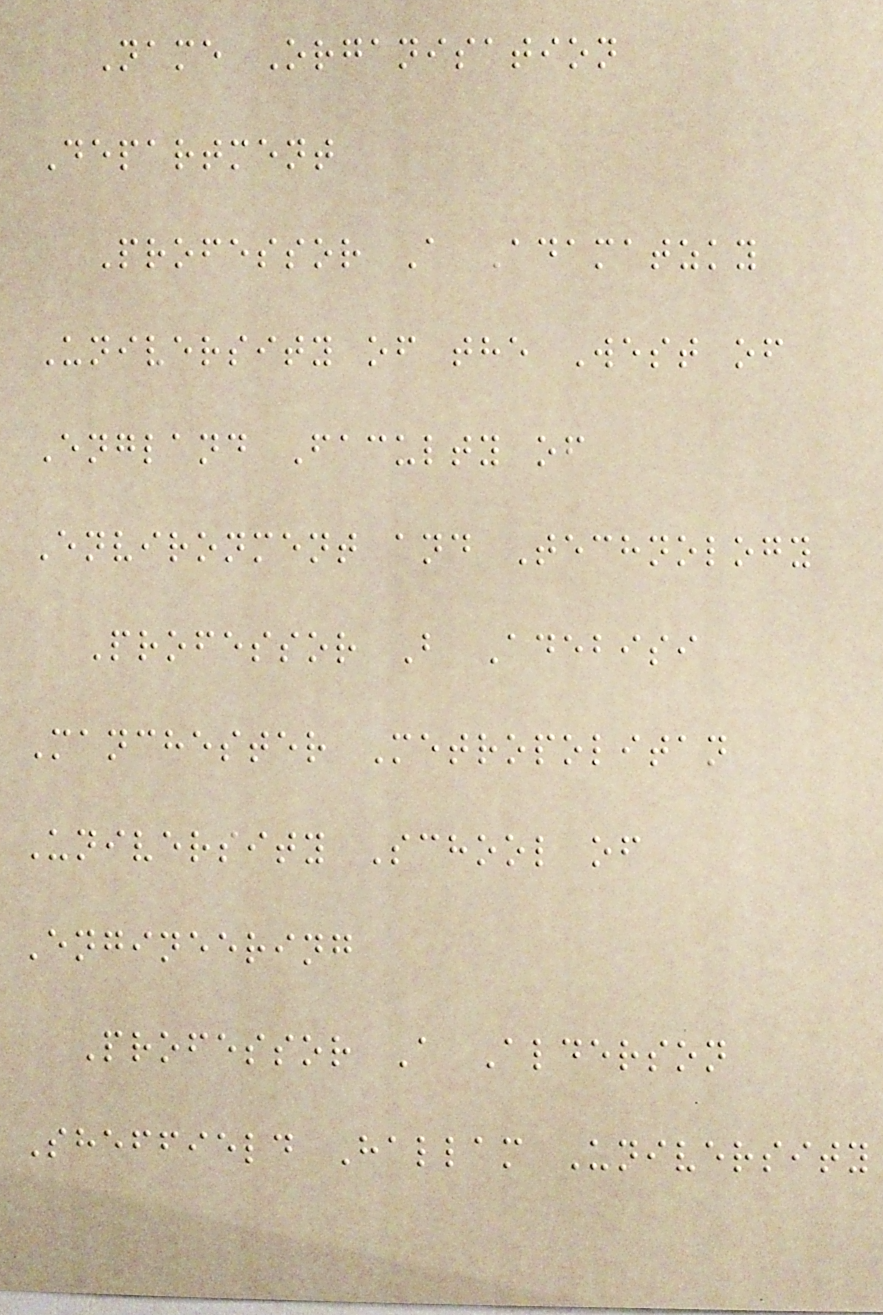Name Organisation
Department
Professor A Adamatzky
University of the West of
England Faculty of
Environment and Technology
Professor B Adebisi
Manchester Metropolitan
University School of
Engineering
Professor A Alderson
Sheffield Hallam University
